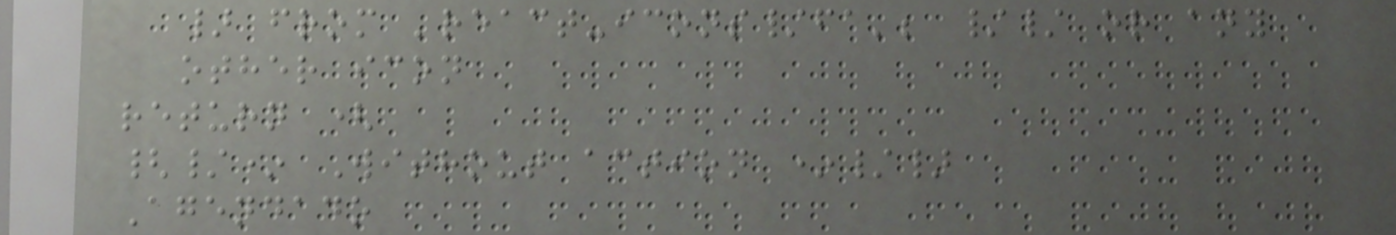} from 'react-icons/fa'; // or any
other icon
return (
{/* Without action */}
Agendado
